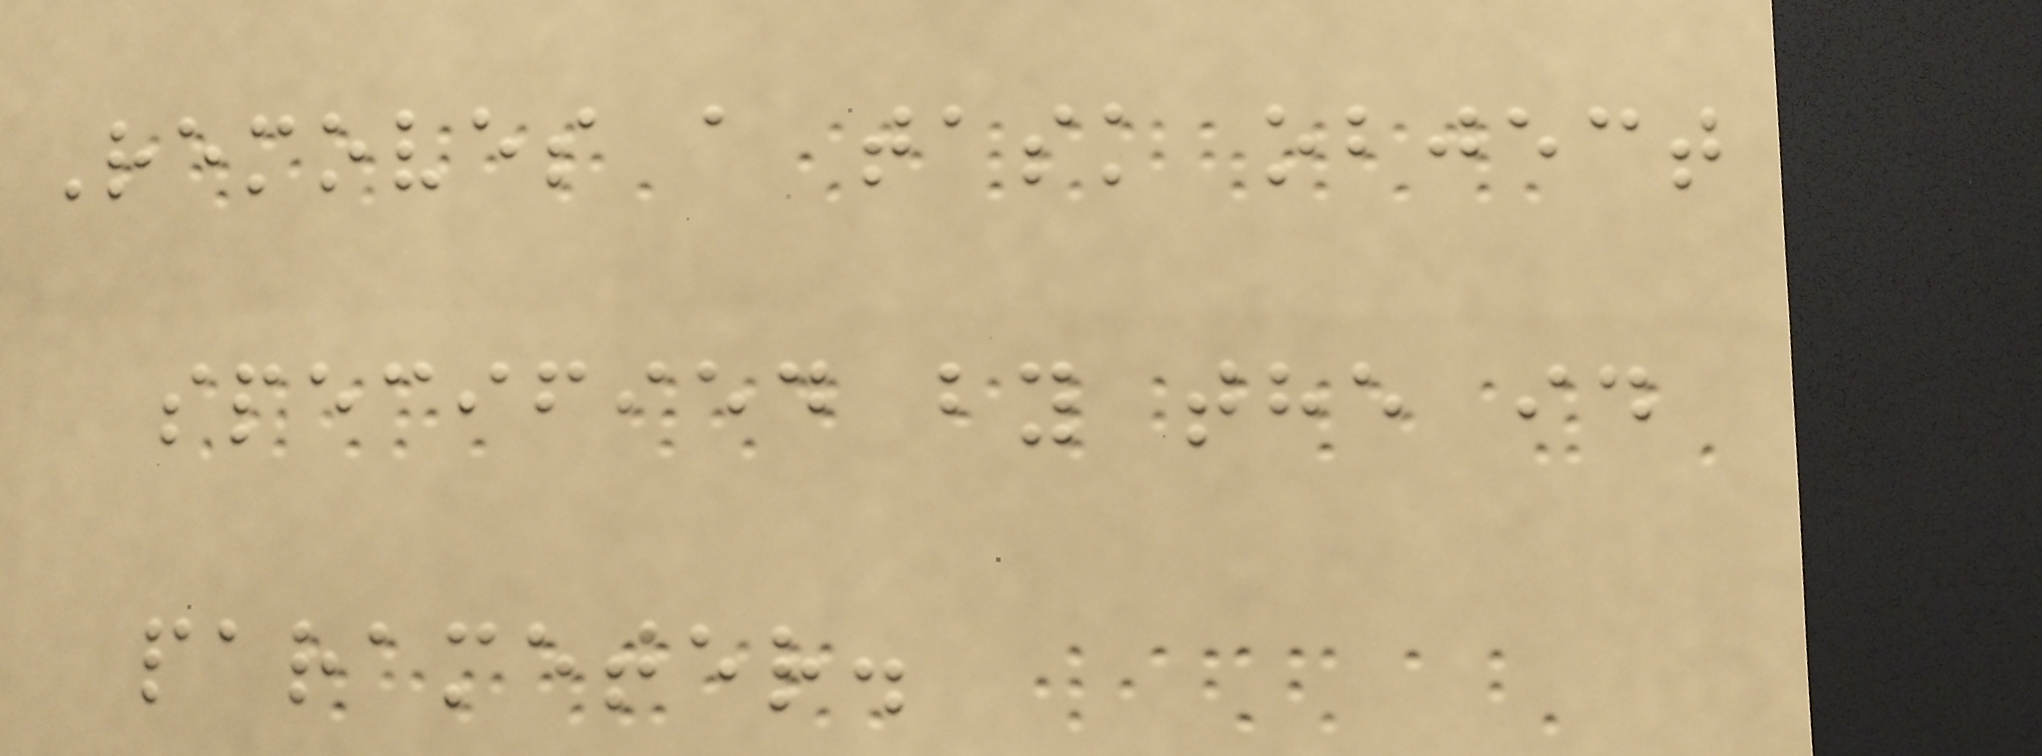Removes a task object
specified by the id
parameter.
